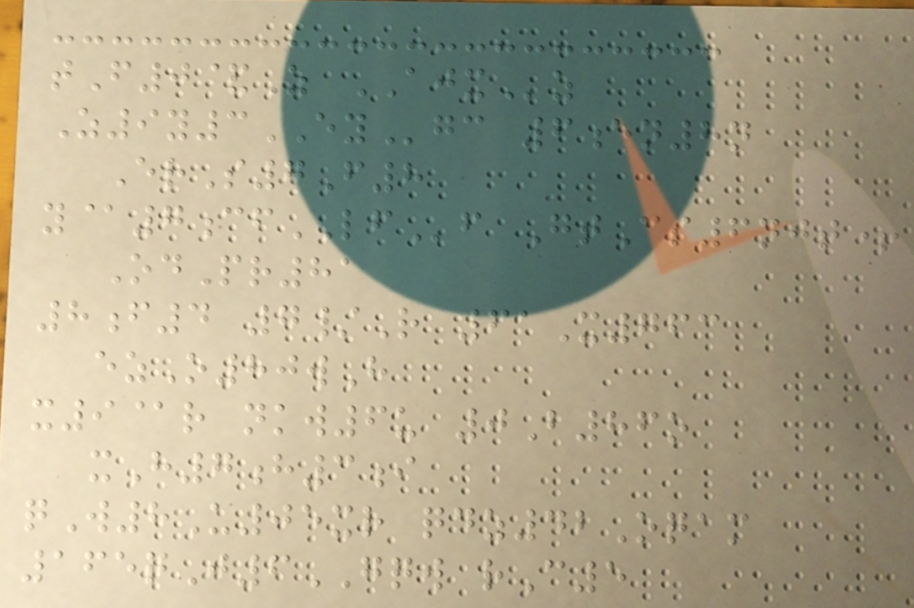tF0&Z AJXz
Z9y3EYgc 6en8n
ErS7F8
y@7cfLFf GtCs6njt+
OdPr81
8f4 7/R 61X763
ezO80wH
x9@r nkw6u 0B86o
xH7h3i
qW8U05xr qdz42Oqam
165qJ6GQW rC5
